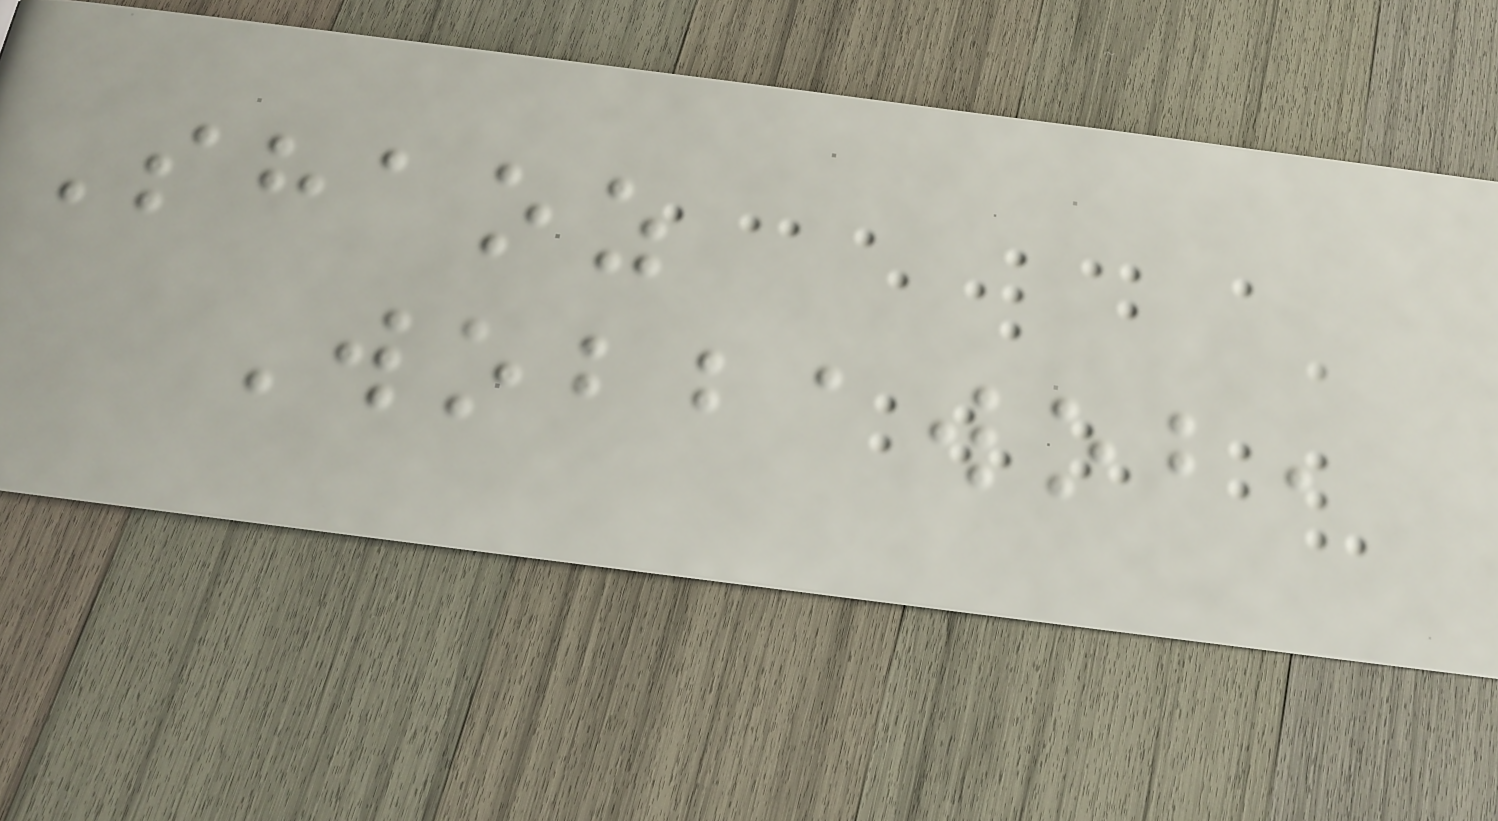Shaoz
Wobbawob,
